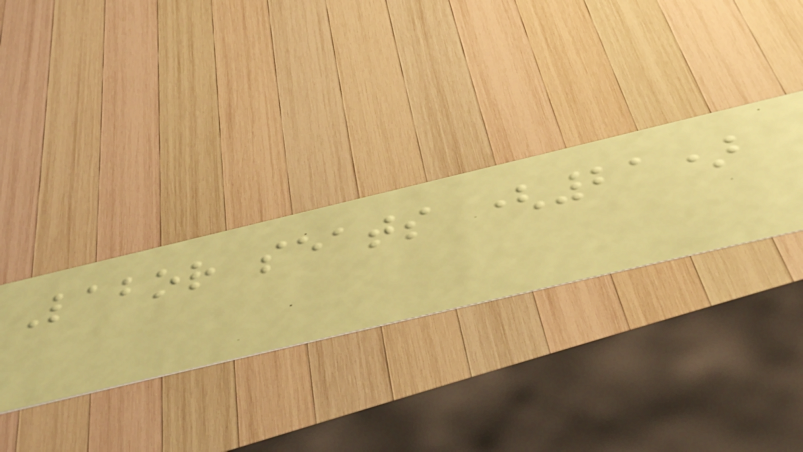Labor seats (21)
